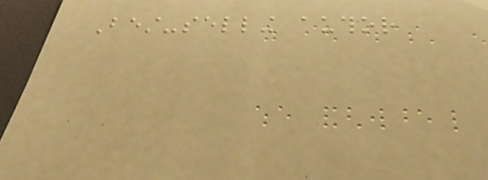Best-selling author
